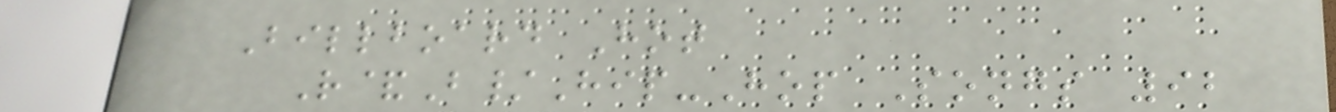Billboard Hot
R&B/Hip-Hop Songs 92
